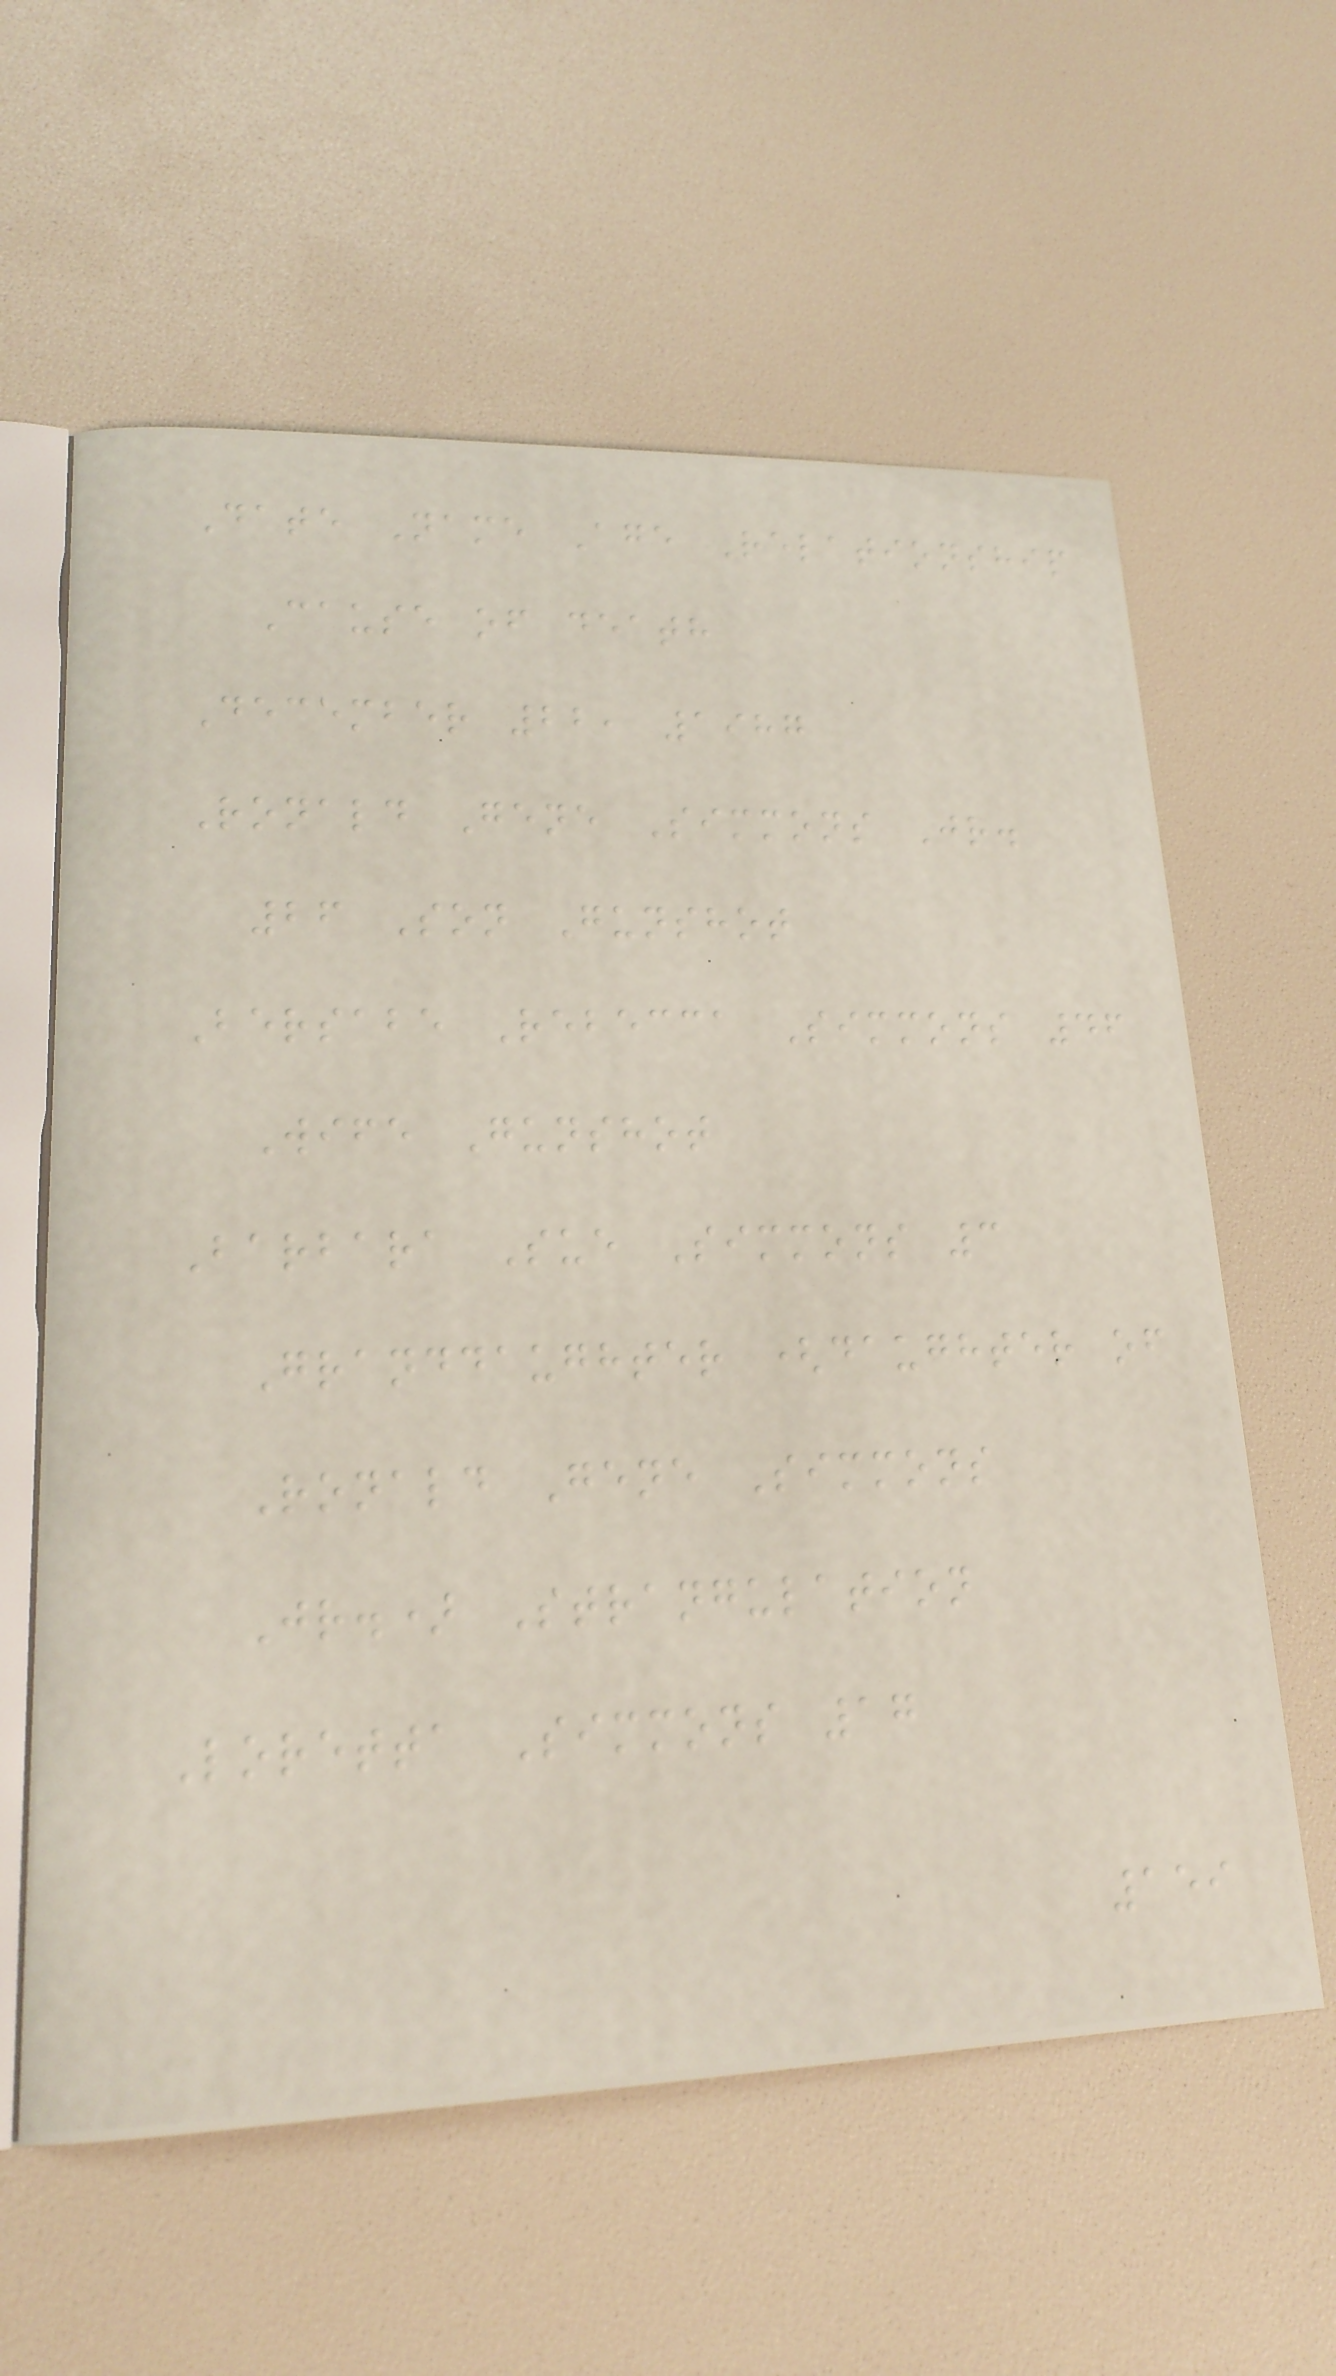Date Name Age Relationship
Cause of death
December 22, 1987
Ronald Gene Simmons Jr.
26 Son Gunshot
Bersabe Rebecca Simmons 46
Wife Gunshot
Barbara Sue Simmons 3
Granddaughter (daughter of
Ronald Gene Simmons
Jr.) Strangulation
Loretta Simmons 17
159
